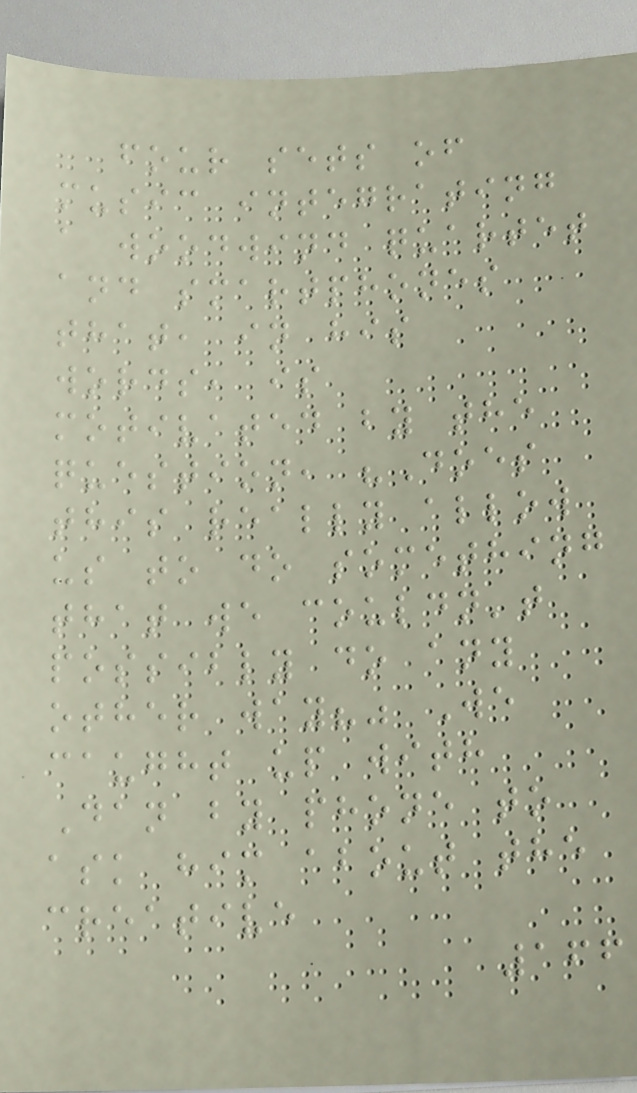four sets of
music integrating
a woodwind quartet
and smartphones
that, in his
words, is
motivated by the
question, "Does
this really allow
us to do something
that we couldn't
possibly do any
other way?" We
caught up with
Dan by phone to
ask him about the
creative
166
